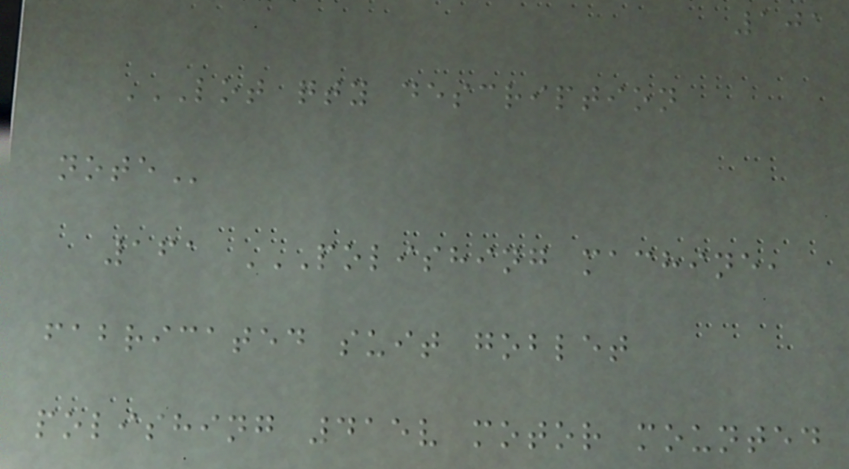101
LOT QTY DESCRIPTION
NOTE
161 POLISHING MACHINE,
FABRICATED SUIT GOBLET
POLISHING 415V MOTOR MOUNTED
